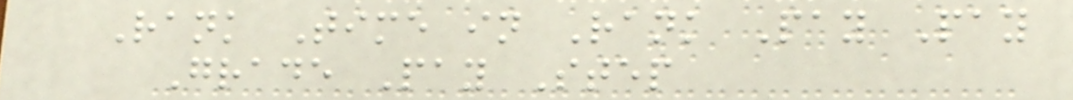Rank Time in Rank Pay Pay
Grade Pay Step
